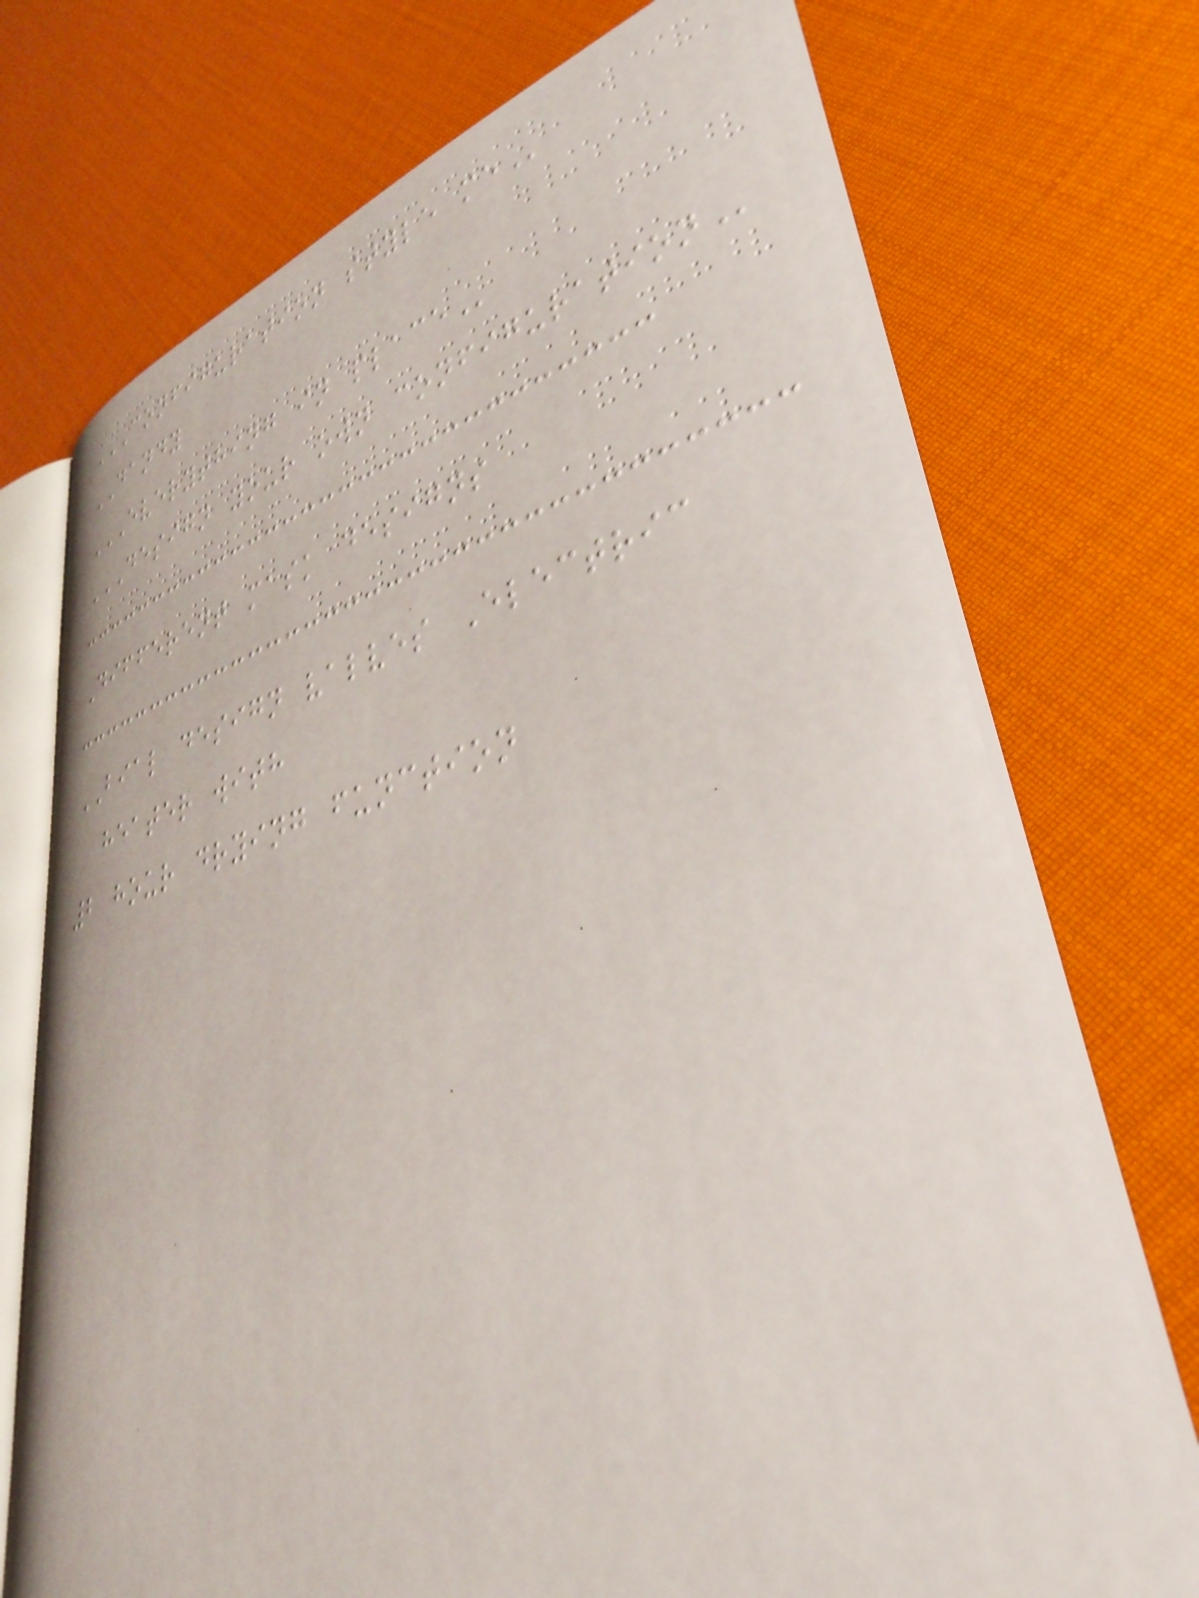CONFIGURATION STYLE ME
DANDY
EVERYTHING IN PLACE
DESIGN YOUR OWN CONFIGURATION
Different mask designs
BIAL design valves Electric
heater with
2 hour drying function
